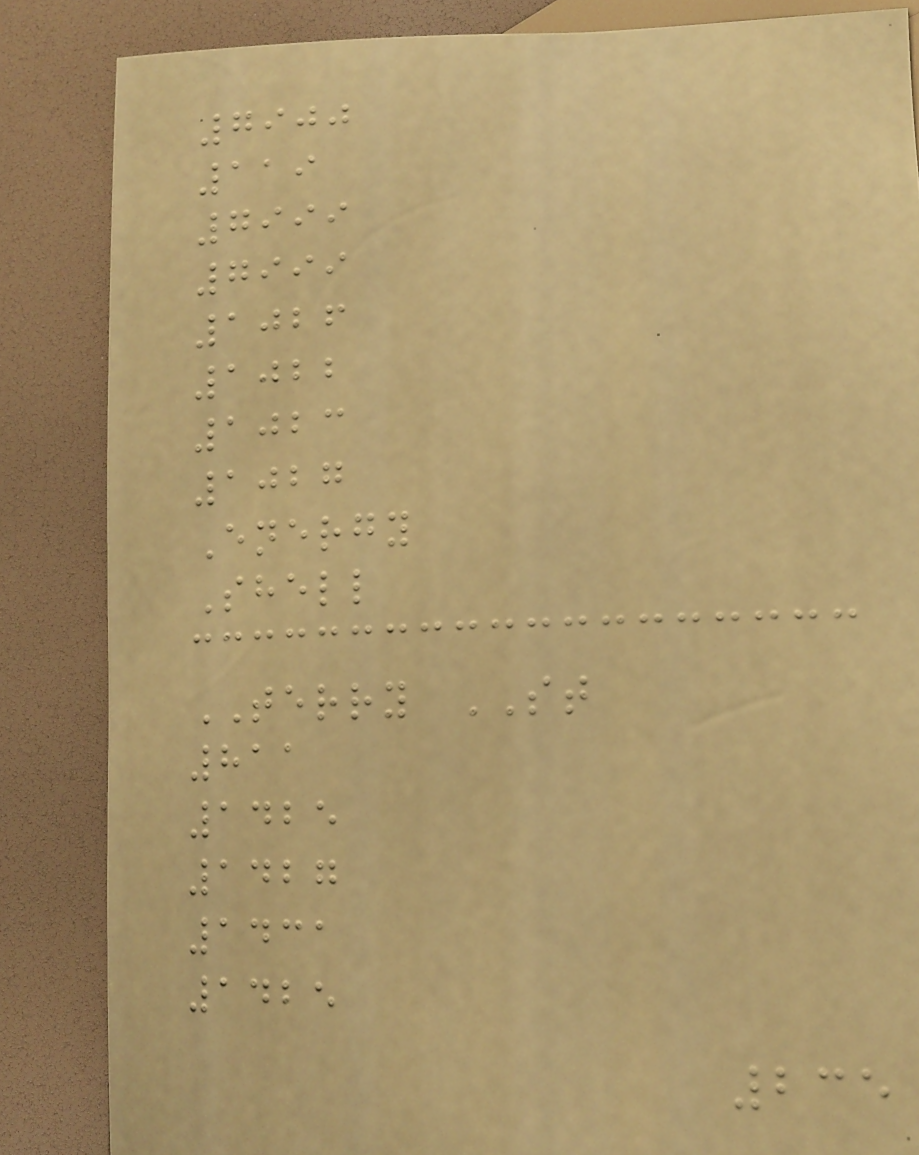7900
119
7999
7999
1026
1022
1023
1027
Energy
Shell
TERRY ST
811
1425
1427
1431
1425
235
